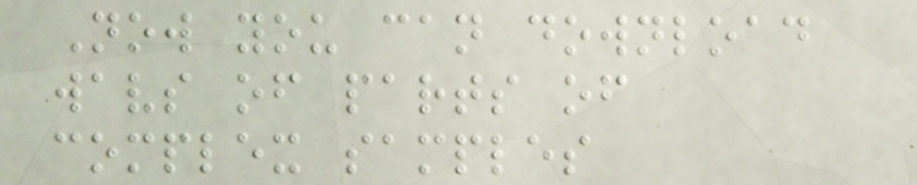Now you can download
wavs of parts of
complex samples
